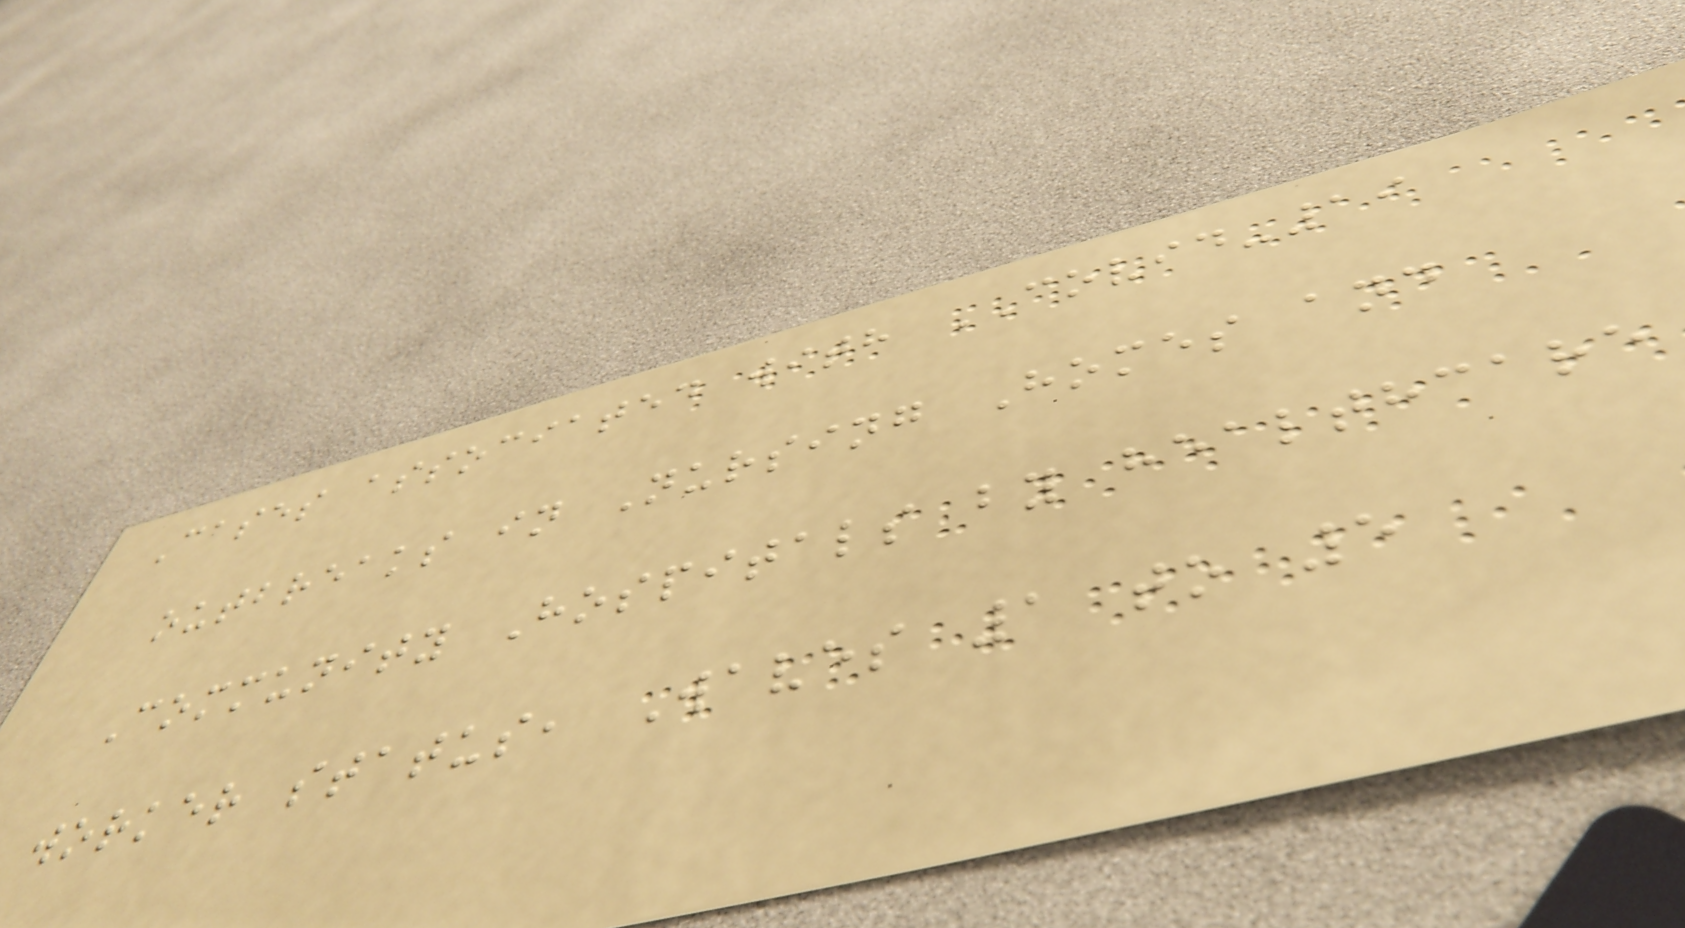Cases associated with COVID-19
outbreaks in Nursing Homes and
Community Hospitals by healthcare
worker status, Waves 1 to 5
